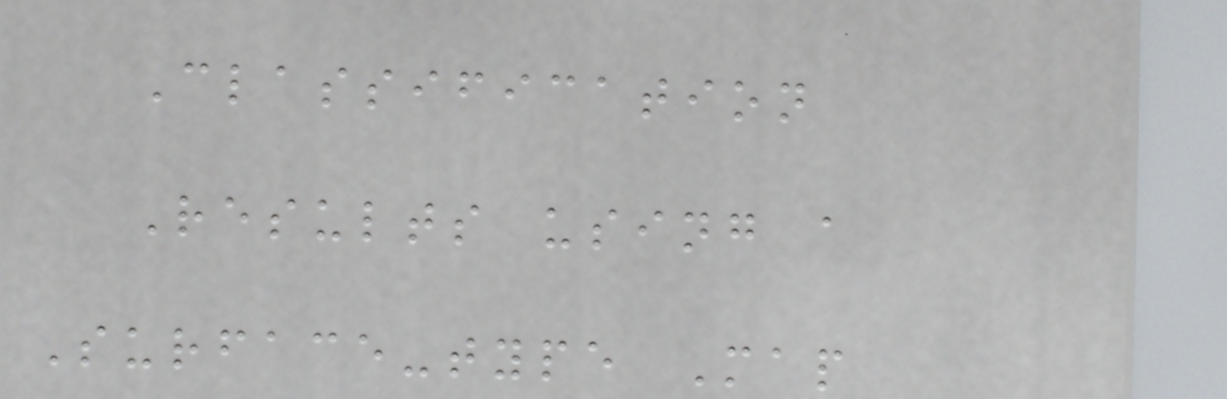Classification
Results using a
Surface-type Map
